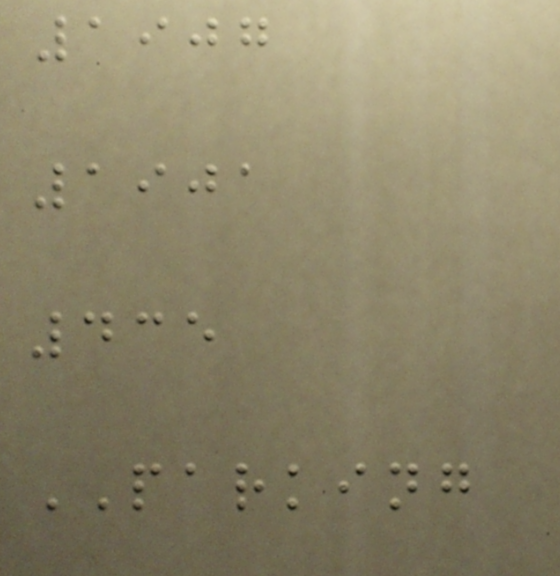1907
1901
435
PARKING
